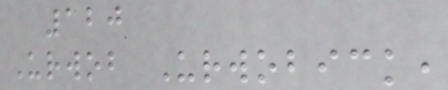120
Urwob Urwobick,
